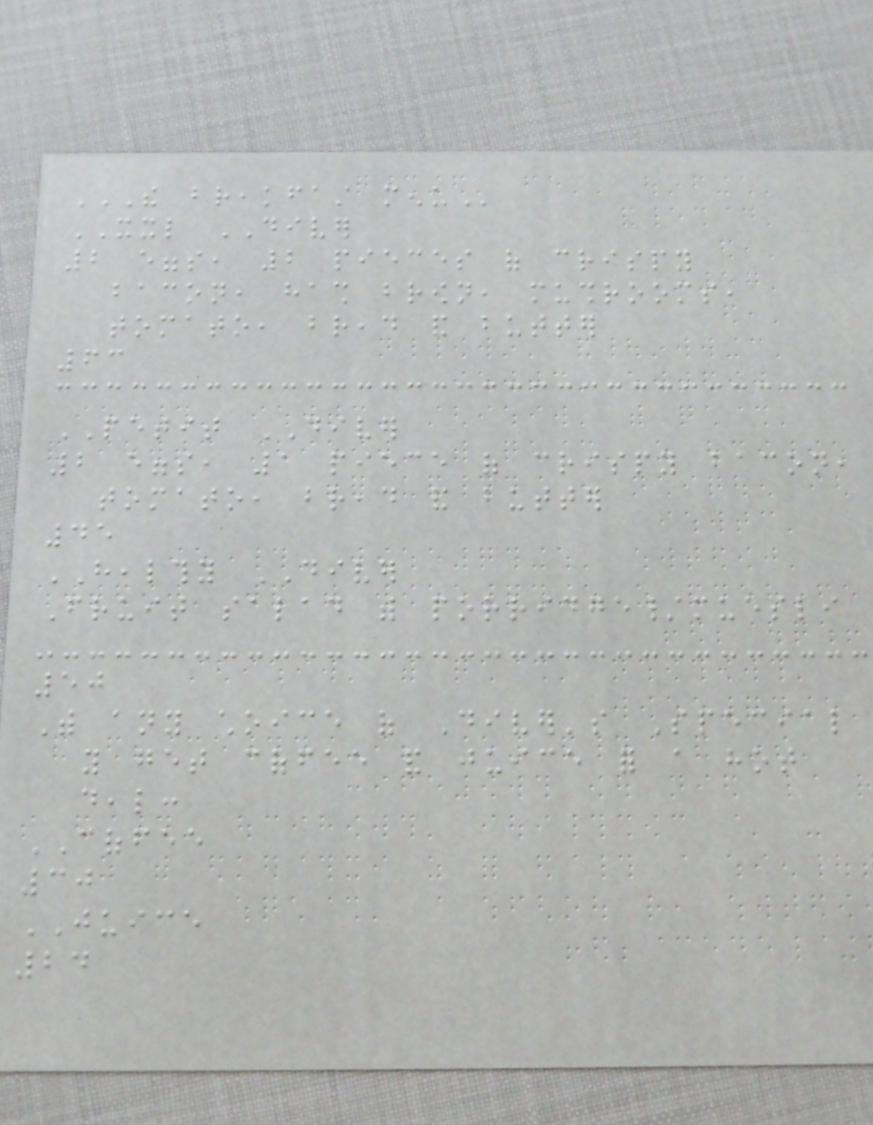THE BREAKFAST MENU
XXL DIVER
2 eggs, 2 pieces of crispy
bacon, hash brown, mushrooms,
tomato, bread and butter
63
PETIT DIVER
2 eggs, 1 piece of crispy bacon,
tomato, bread and butter
45
HEALTHY DIVER
Fruit salad with porridge/muesli
50
With any choice of Diver's Special
you get coffee and juice for a hot
deal:
COFFEE
30
JUICE
24
